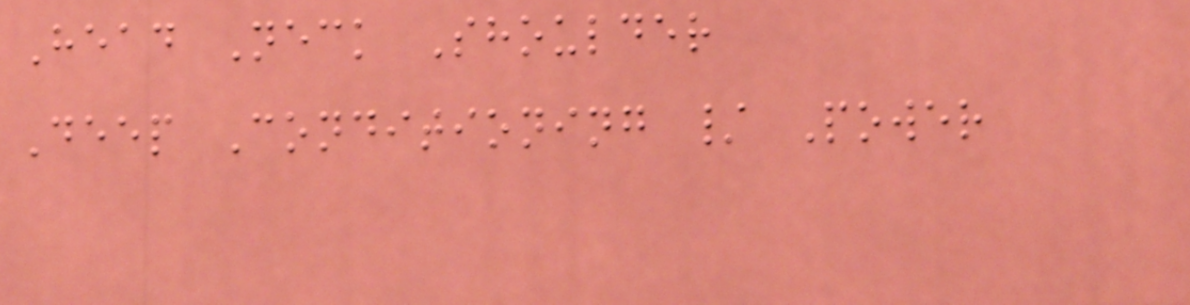Head Neck Shoulder
Deep Conditioning / Power
